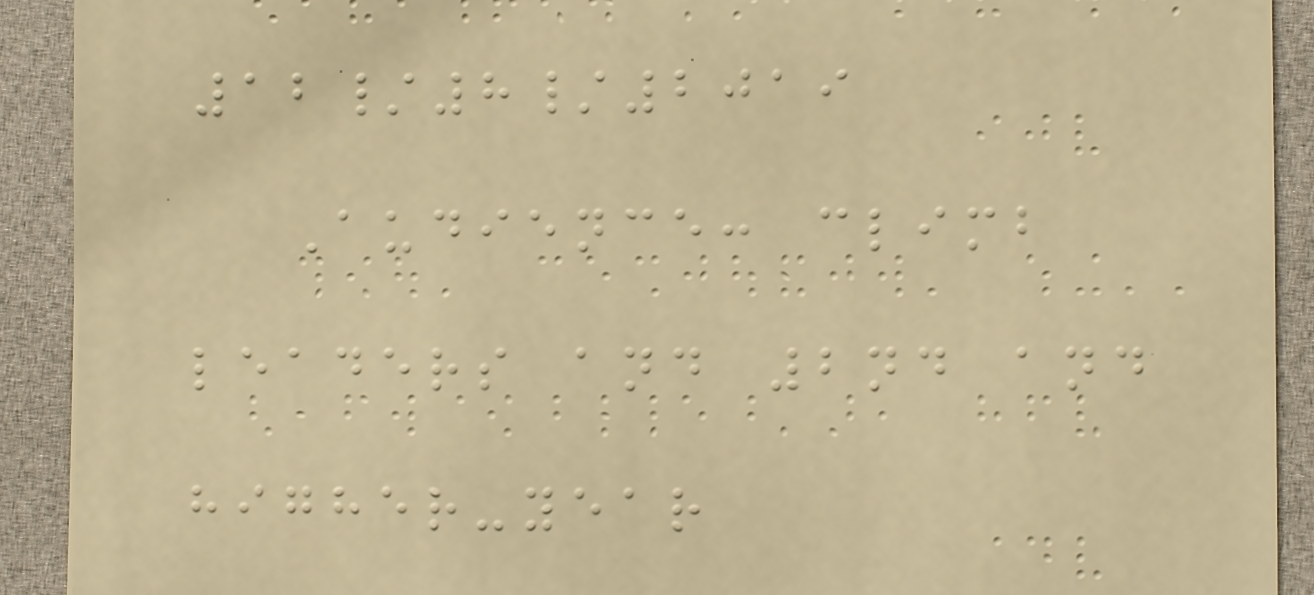12/8/2019
Audience: climb
leaders and 2nd and
higher-year
